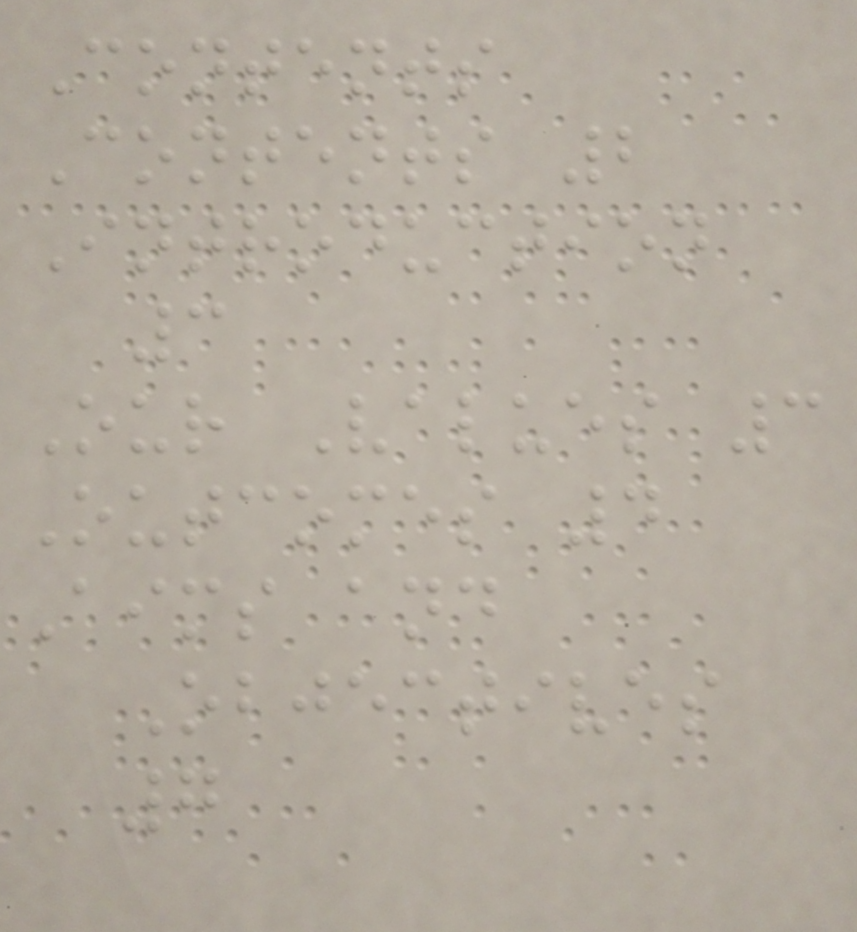Contents
Contents 2
Introduction
3
Our Values 3
Outcomes 4
Aims and
Objectives
7
